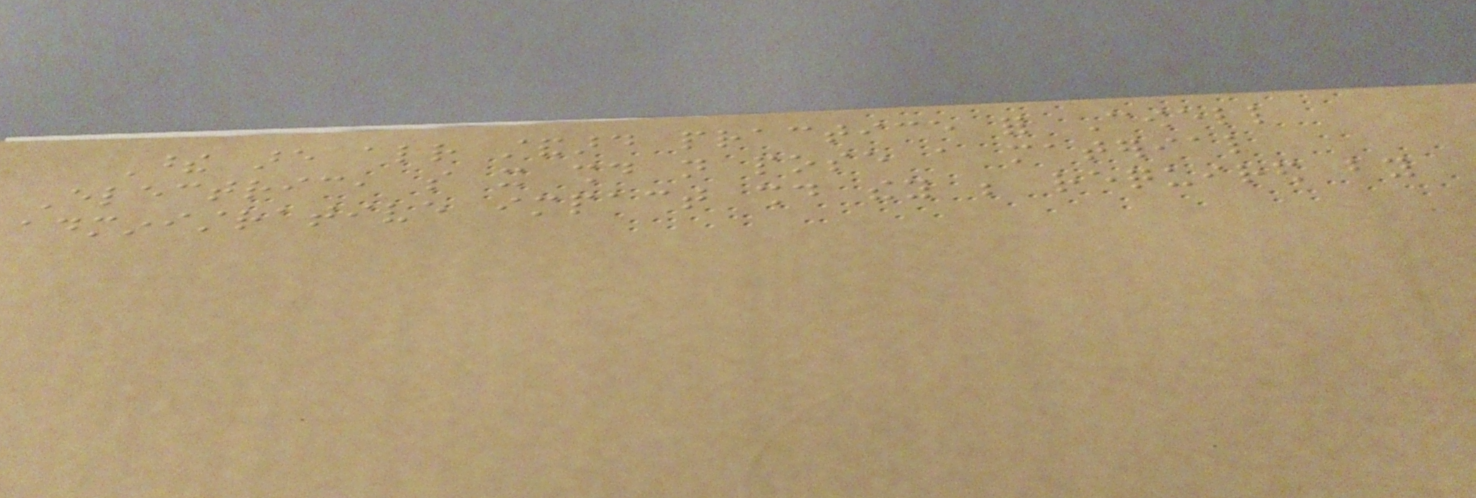These are already standard practice for Cowell
Electric, so it should not pose a material
administrative impact should they be required by
